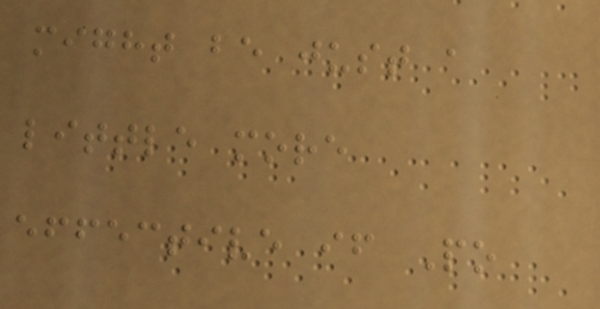might be just a
little more
effective if Po
